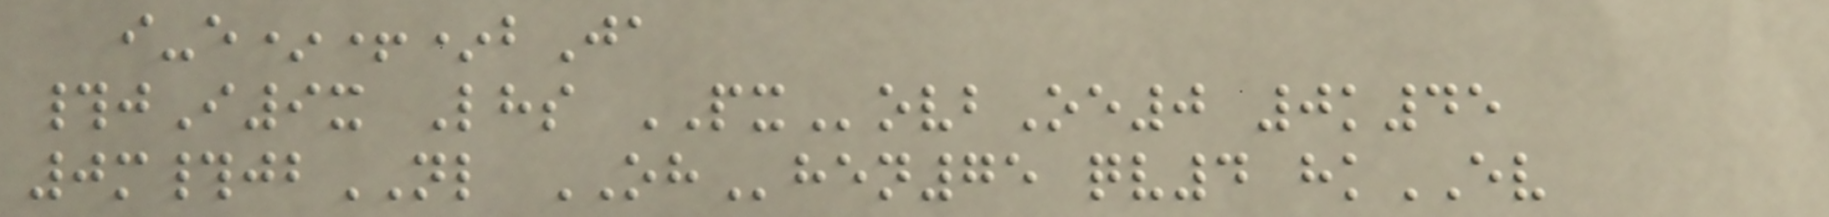i-e*+*bJa
#jI9x Lhs PXovbOe0 0k45
0m#jbNL OHhen75 qv4 hkEV
